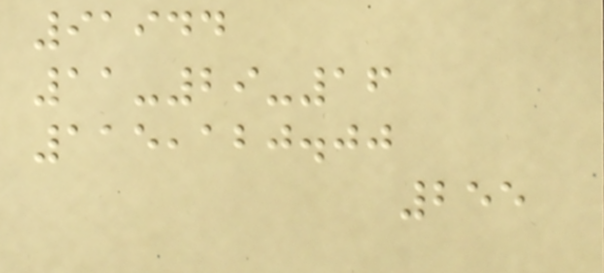91944
11-29-16
115,120.00
255
